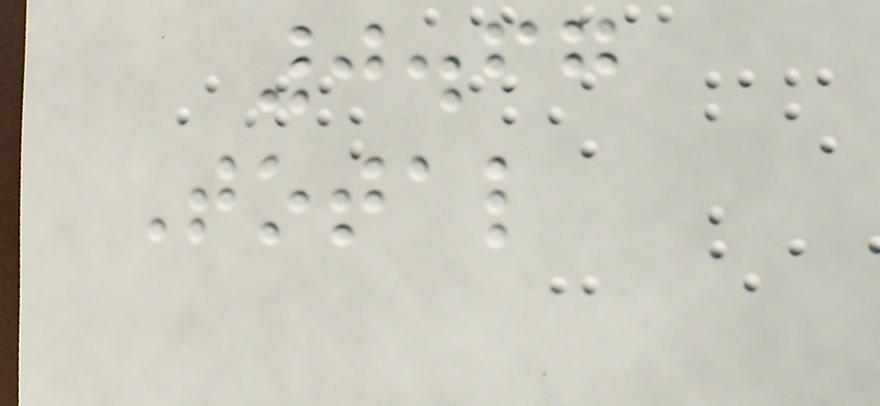0.67
Total
